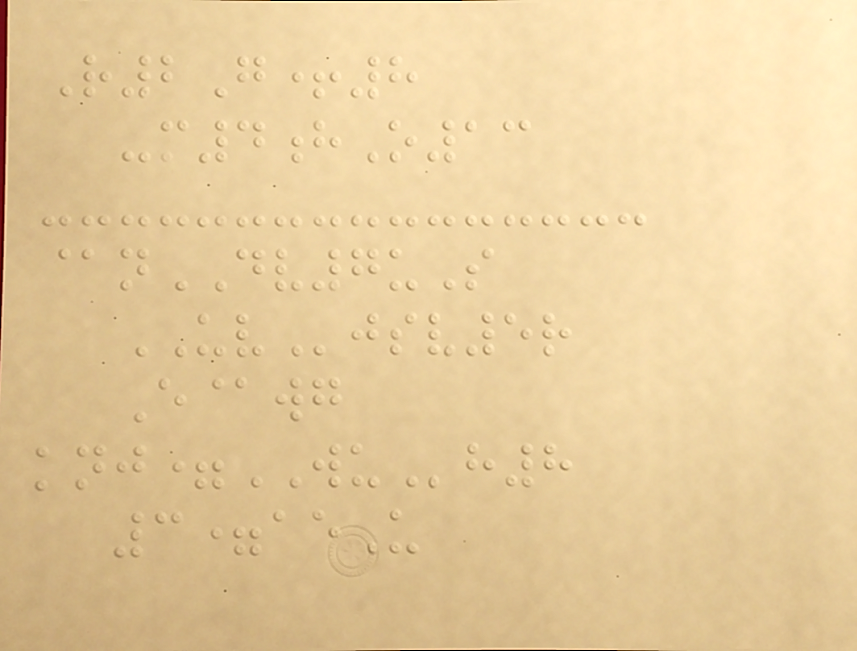R2G+8
-m4hO13
@nDV7uS
UVjsv5r
E@wg
knj=WUh8
3=aeU
